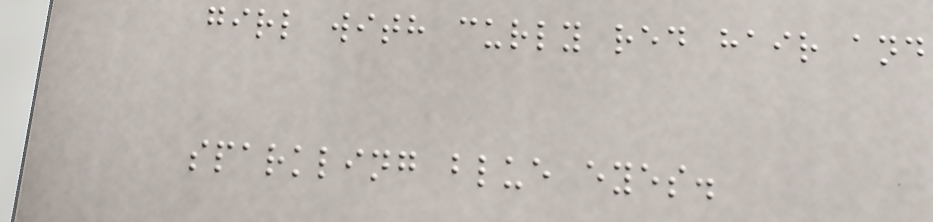girl with curly red hair and
sparkling blue eyes.
